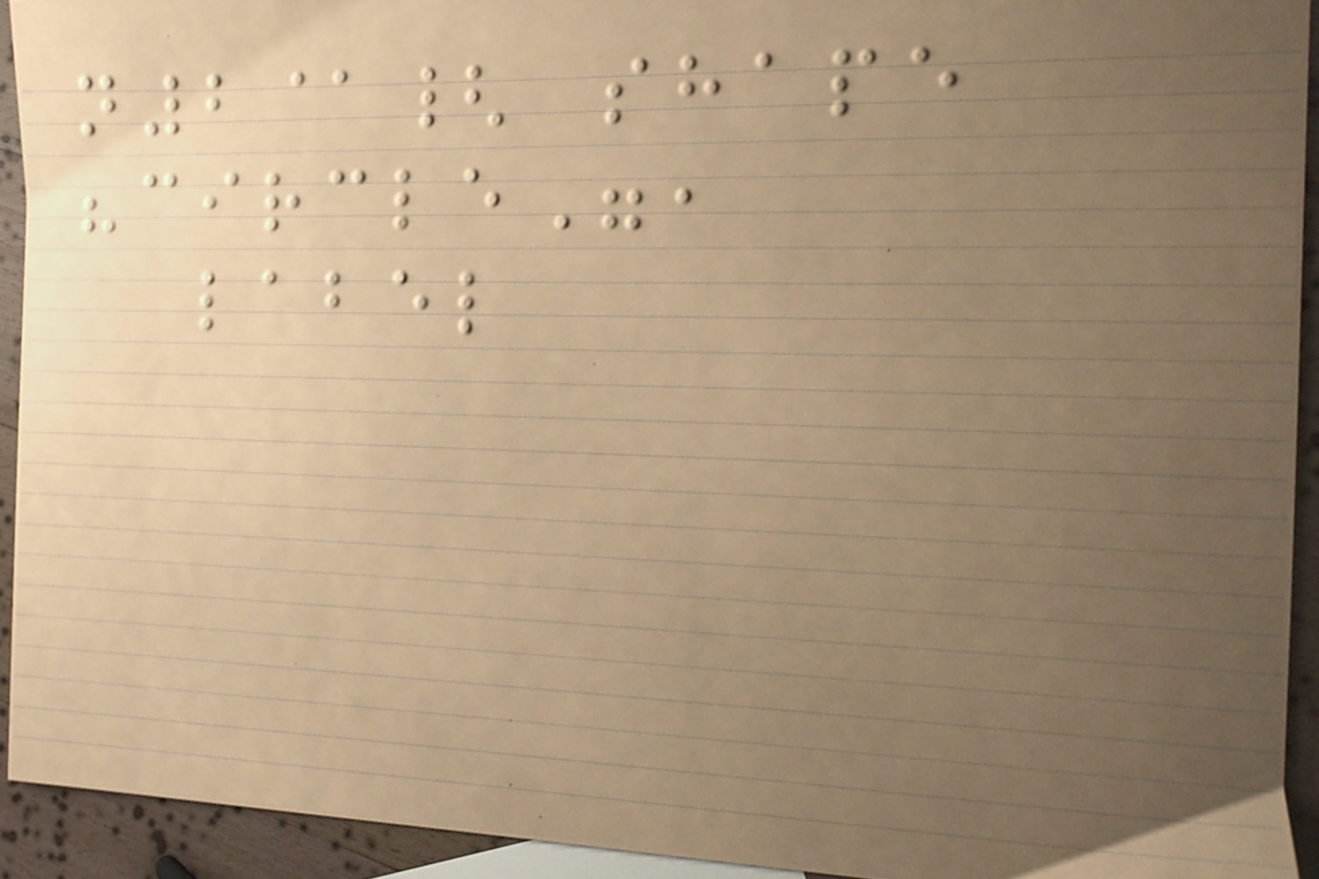n2@{ shape
"circle",
label
